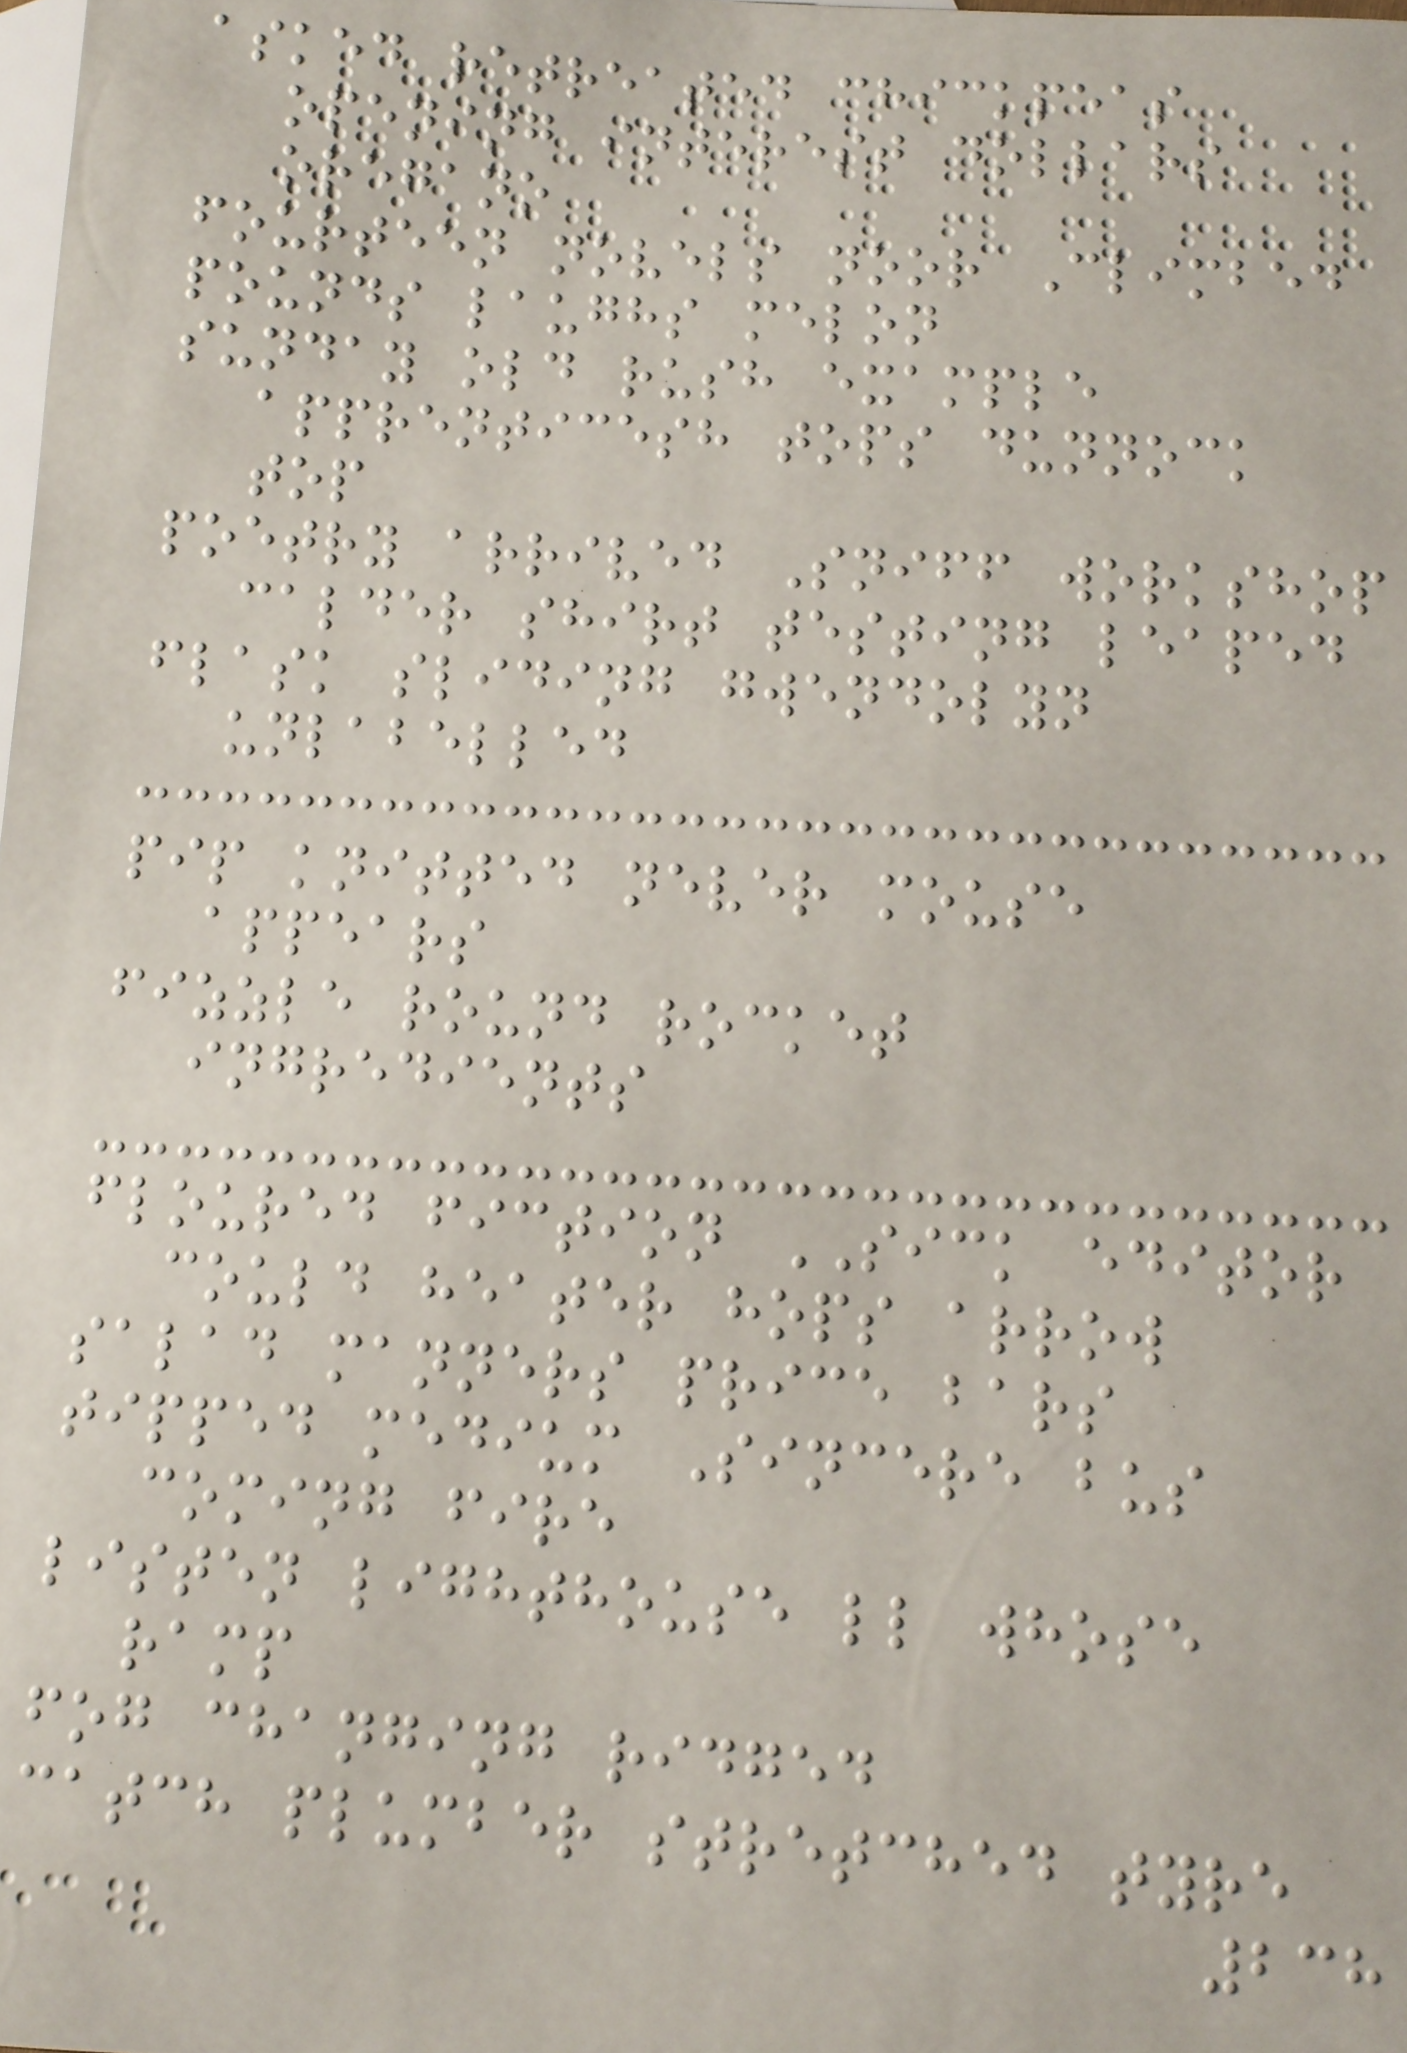asked retreated chickpeas
opening interest dollars
oregano
fourteen novels noor Climbed
pounds laughs melon
sunday old rush example
apprenticesh tops dunnock
top
poetry arrived Sniff workshop
calder shirt testing leaped
flask sliding gwendolyn
unlabelled
pip knitted never mouse
appears
fizzle round rocket
ingredients
floured fiction SICK editor
could heater hops arrow
salad manners price bars
tipped medium Sincere bus
coming fire
listen lighthouse ll whose
ramp
fog changing ridged
catch plumber stretched tyre
238
